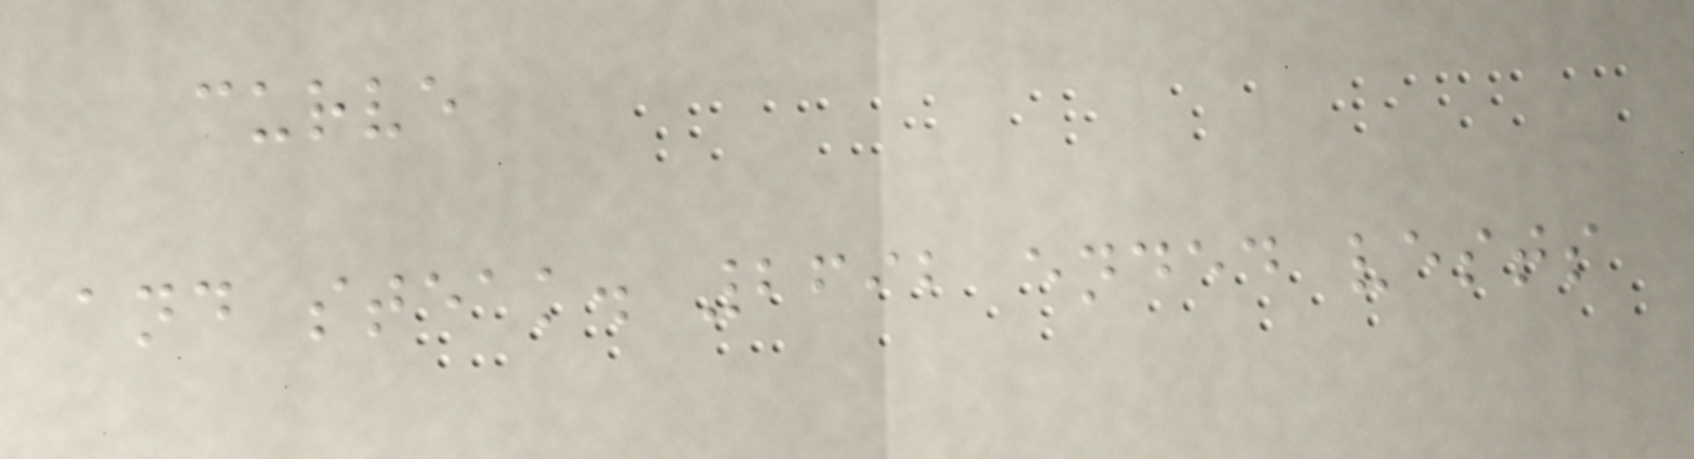curve
and steak. 2692 ended vests
